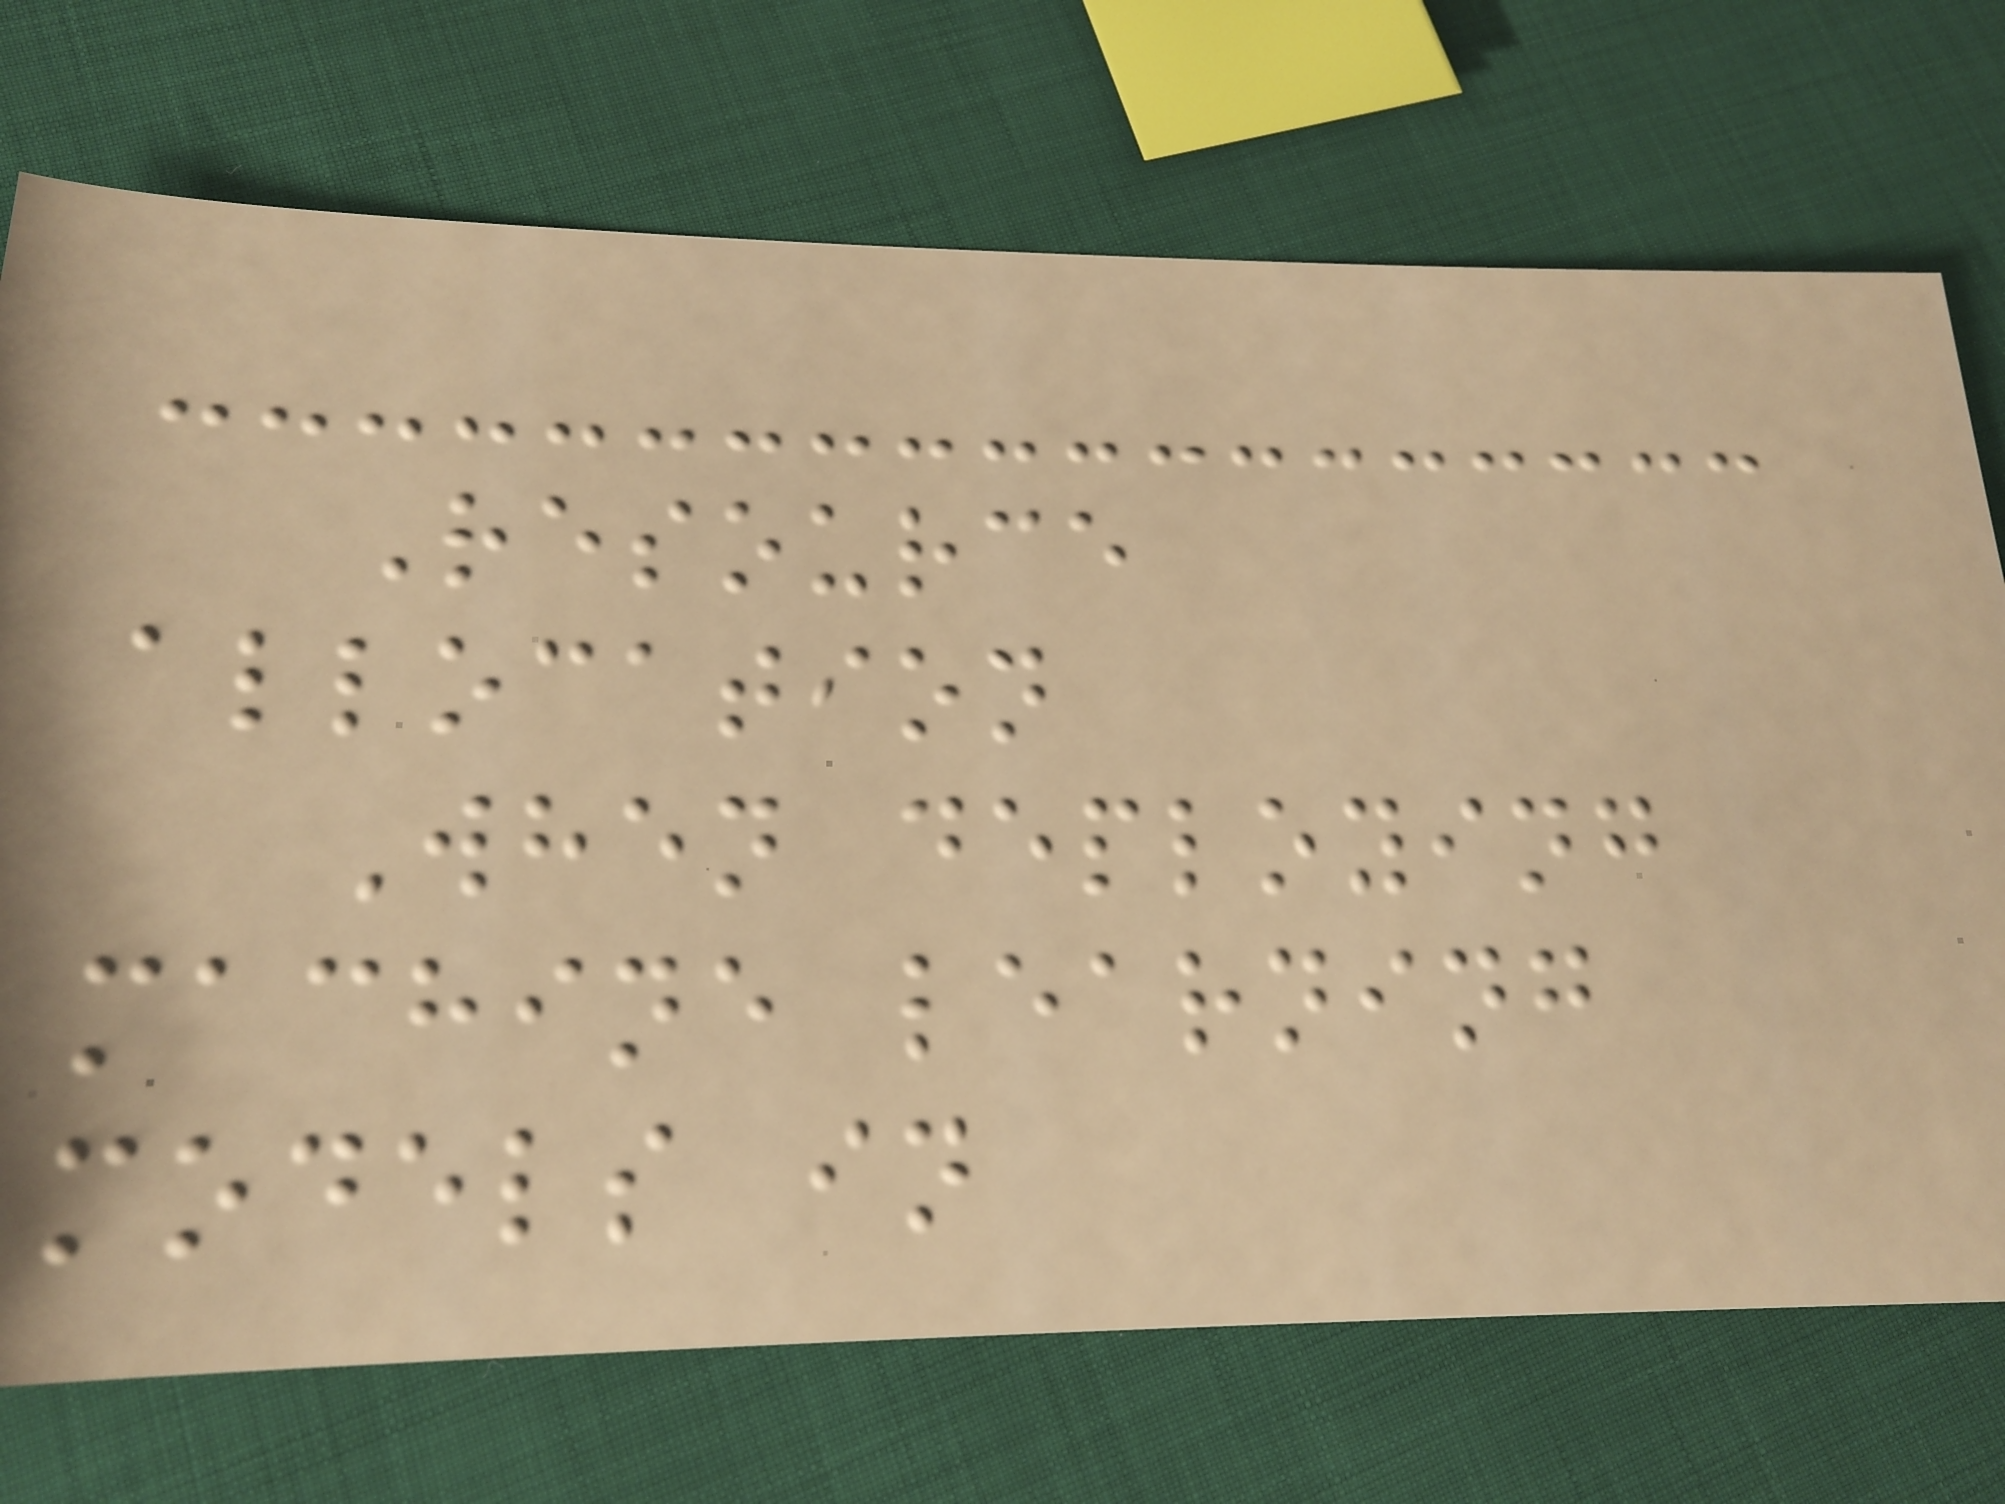Resource
allocation
When deploying
machine learning
models in
